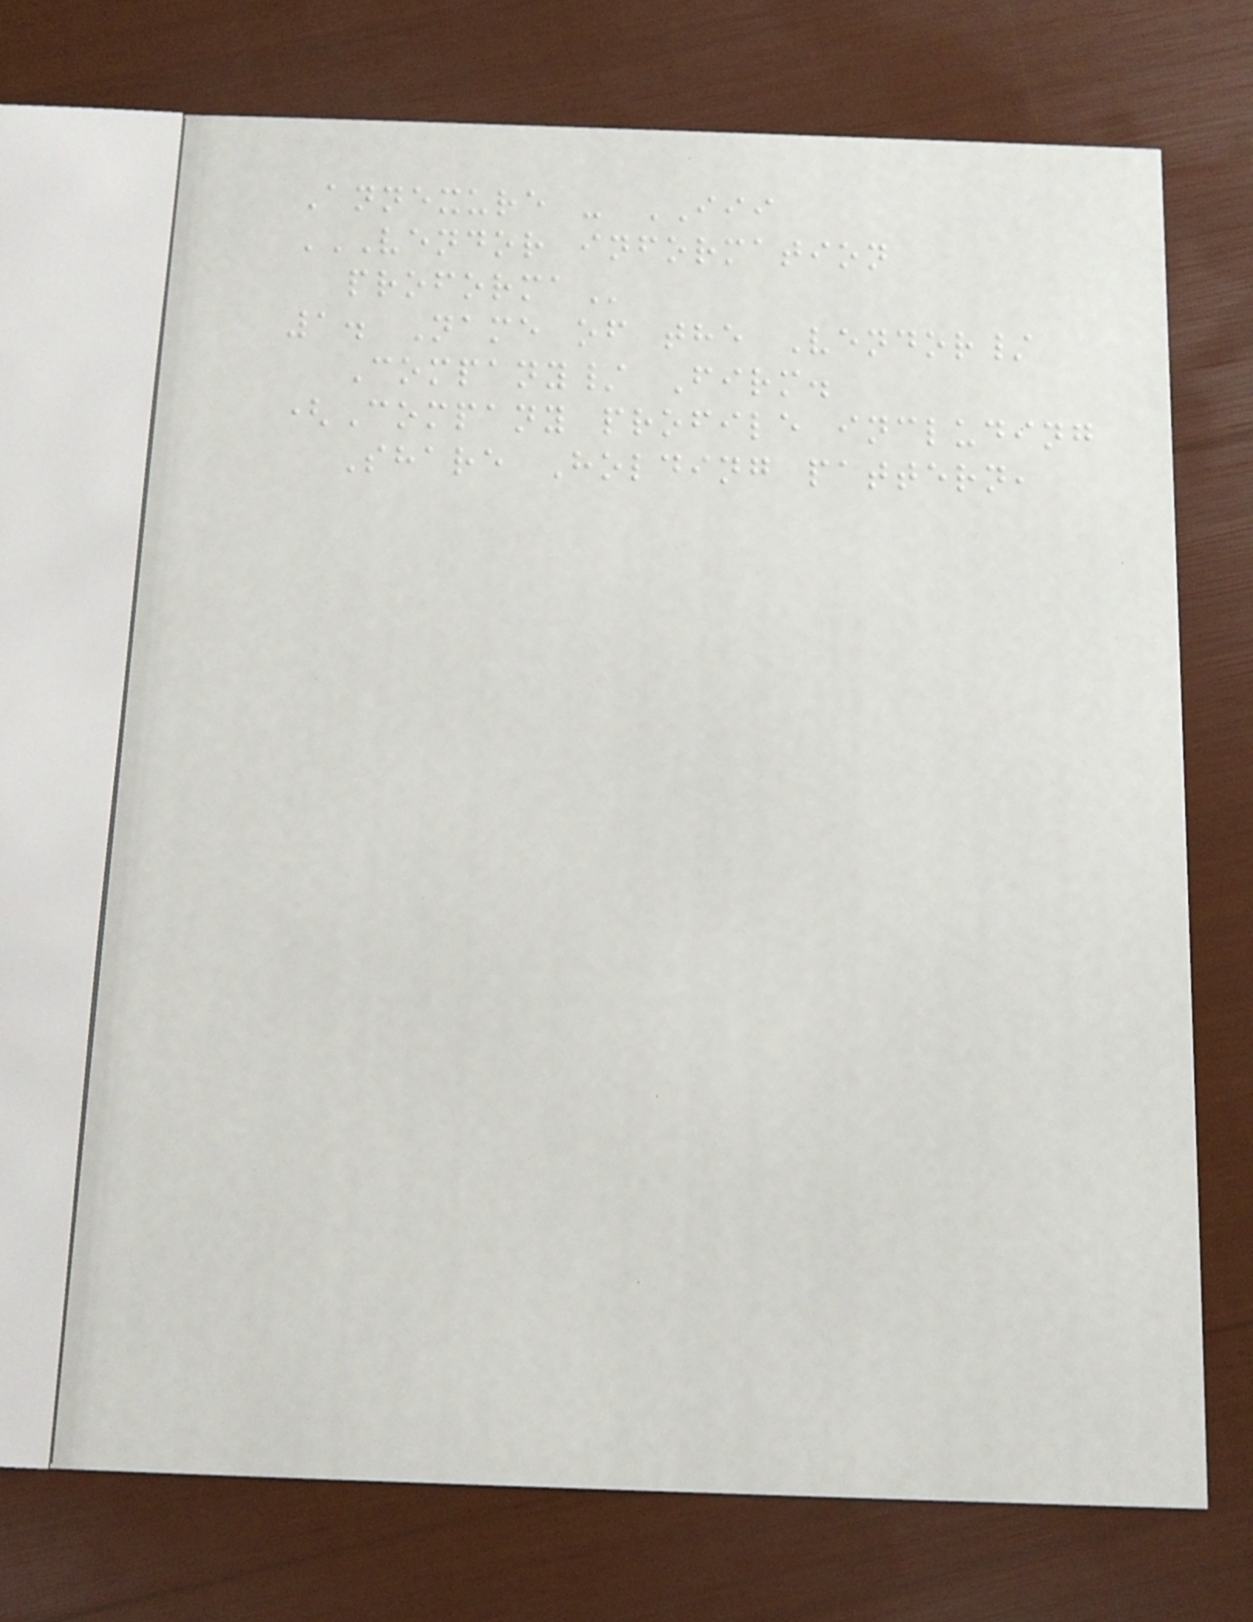Annexure - III
VENDOR INFORMATION
PROFORMA
1. Name of the Vendor/
Company/ Firm.
(Company profile including
Share Holding pattern,
